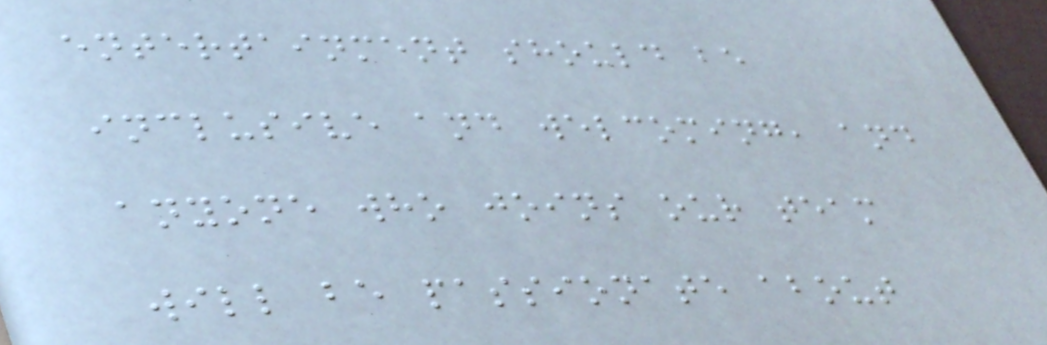entertainment should be
inclusive and welcoming, and
anyone who joins our team
will be passionate about
